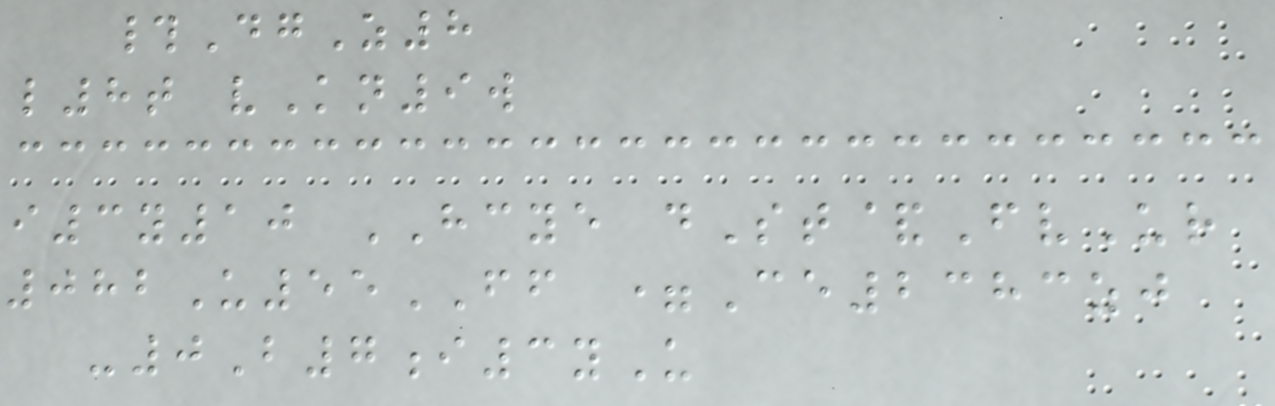#DgZ8
l8t vKn9w
i3y10 HCYE dSt&FvUr
082U55FF =Ce2383zj
-0B7i3yU
